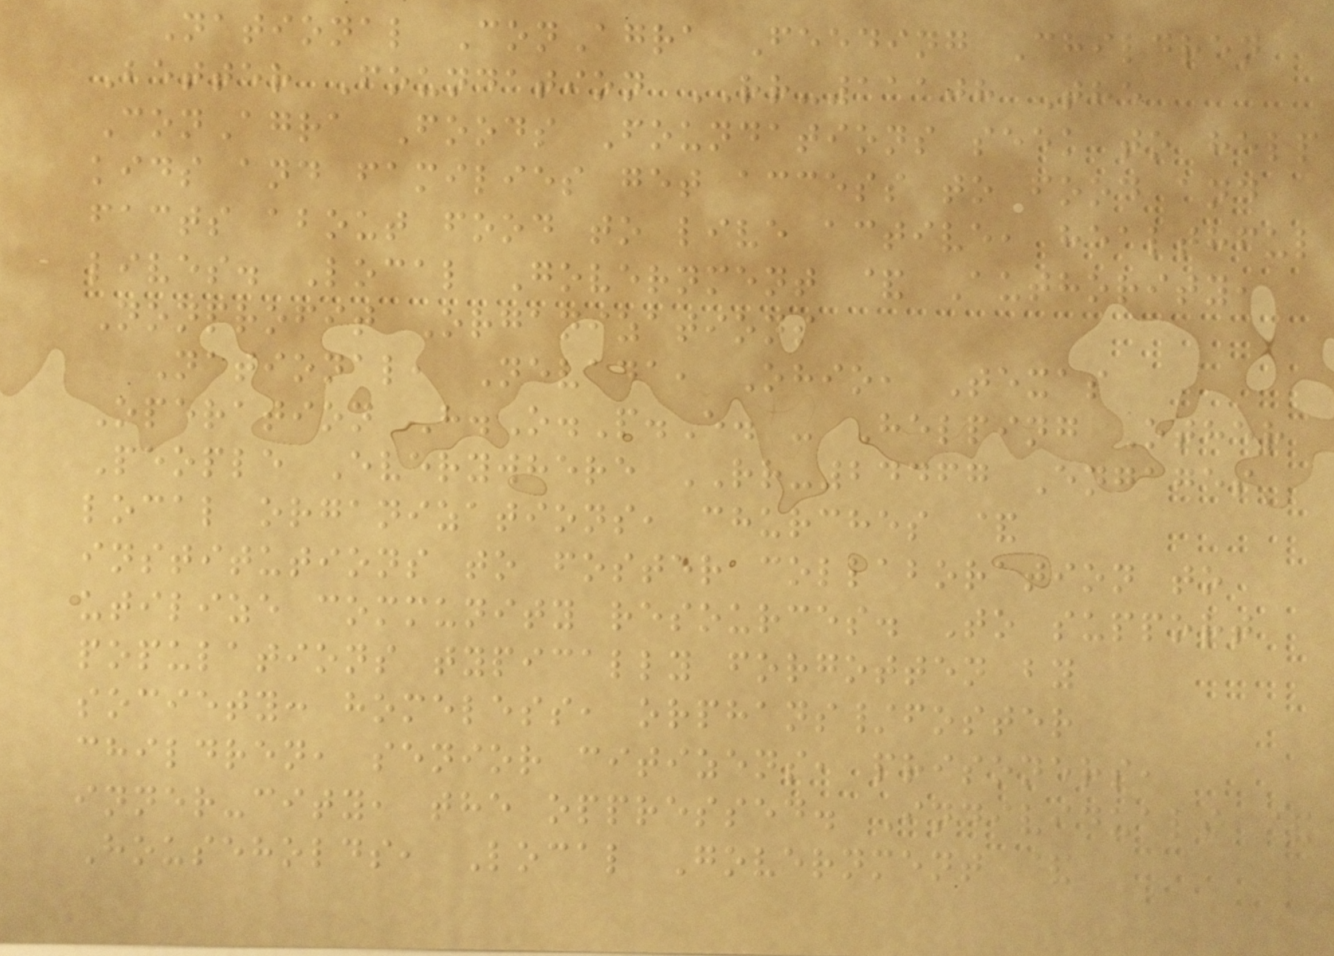National ConAgra Feeding Children
Better Foundation RR-11108 The
ConAgra Foods Foundations seek to help
kids and families get access to food and
facts about food to live active, healthful
lives. Local Government & Authority,
Nonprofit Organizations
National, Nevada, Ohio, Texas
Operation H.O.P.E. - Helping Other
People Everywhere RR-24467 Engages
local organizations, churches &
institutions to foster collaboration to
utilize community resources. To support
populations typically forgotten by
society: homeless, orphans/foster
children, senior citizens, prisoners,
inner-city, the oppressed. Individuals &
Households, Local Government &
